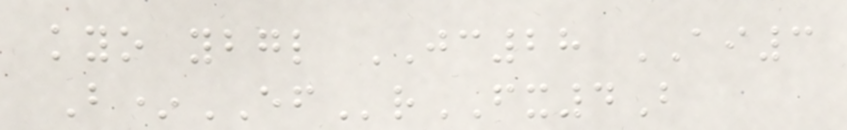kyo ybgl JC28 AI3
B*EFrFX4B
